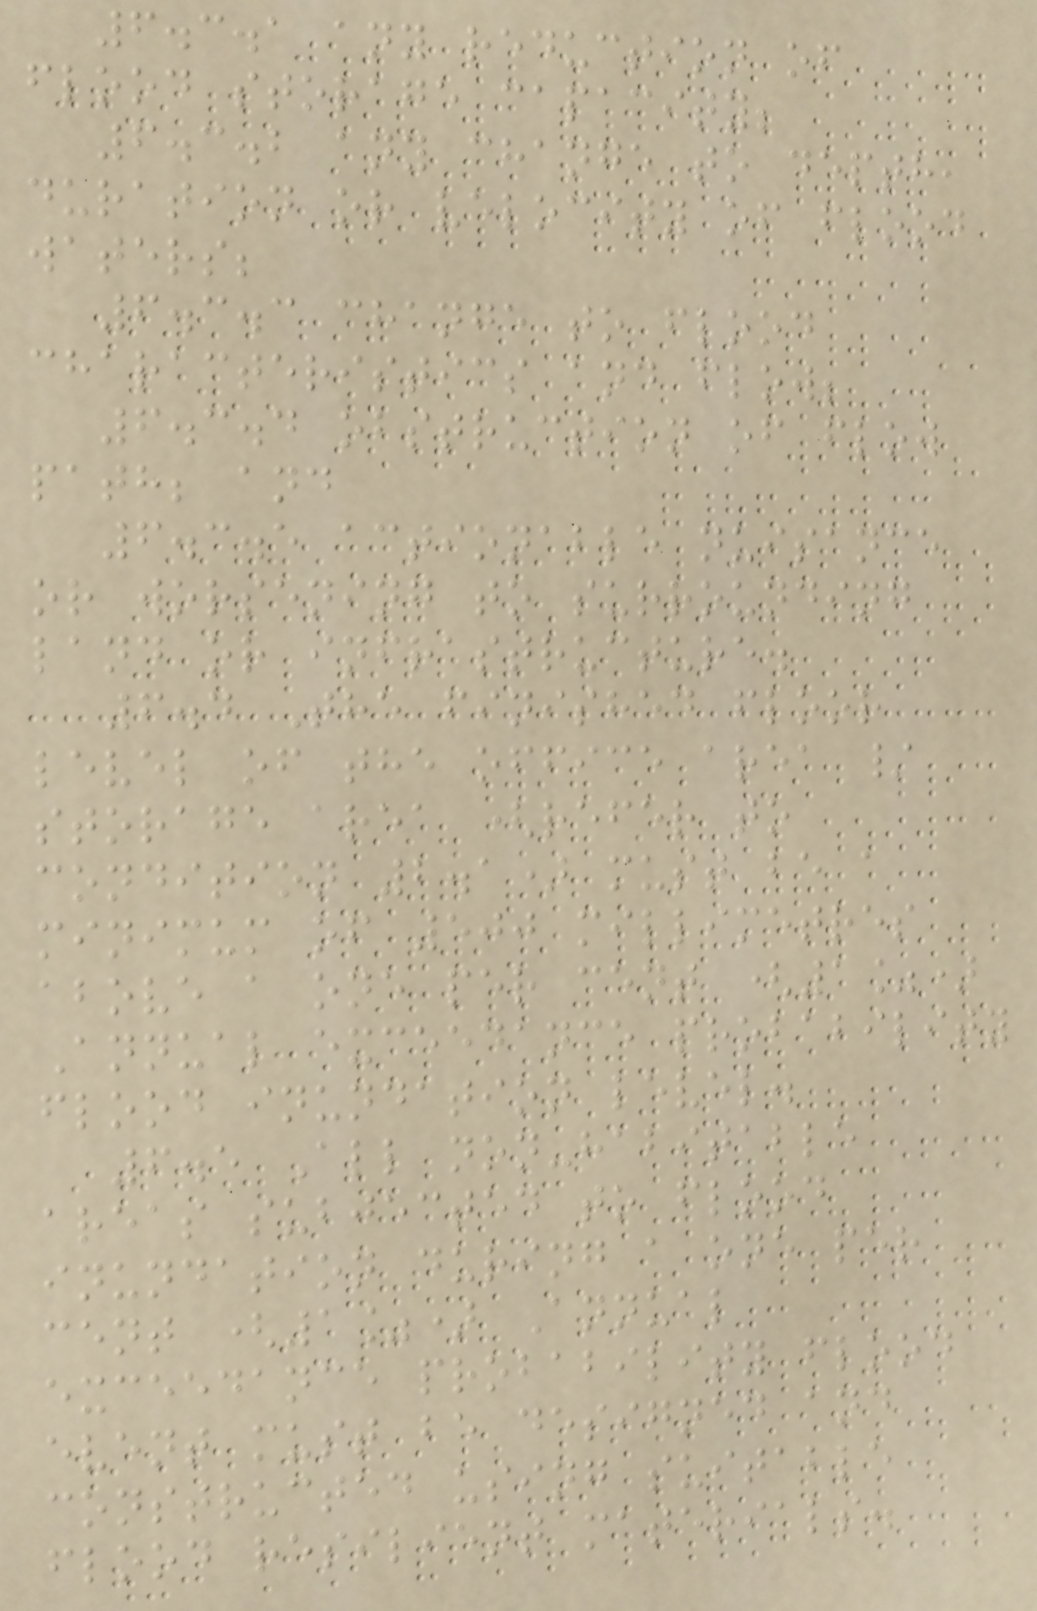6.3.1 any reduction of
flood storage capacity;
6.3.2 any change to depth,
duration or velocity of flood
waters;
6.3.3 change to flood
characteristics and flow;
6.3.4 obstruction of flow
path; and
6.3.5 actionable nuisance
or worsening to surrounding
land or infrastructure.
6.4 The finished floor
level of the office area /
storage area (refer to
condition 2.1) must be a
minimum of 500 millimetres
above a one per cent (1%)
Annual exceedance probability
flood inundation level.
6.5 All non-habitable
areas subjected to flood
inundation during a one per
cent (1%) Annual
exceedance probability flood
event must be designed and
constructed using suitable
flood resilient materials.
